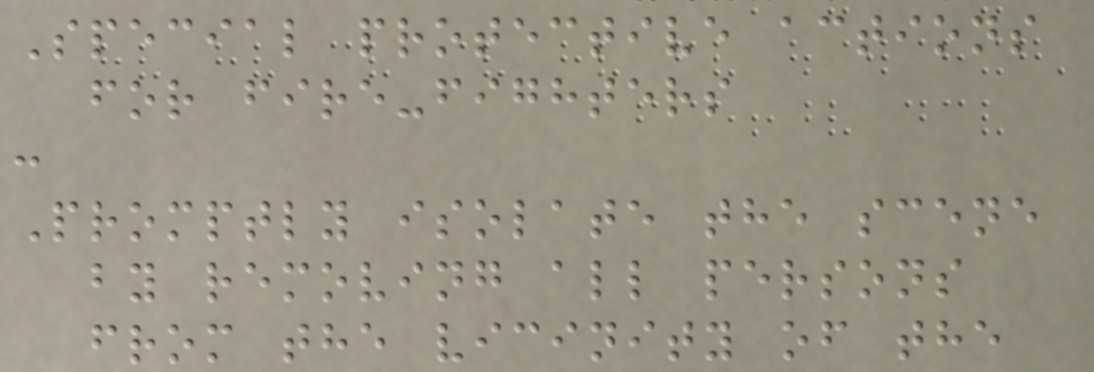Special protective actions
for fire-fighters
:
Promptly isolate the scene
by removing all persons
from the vicinity of the
